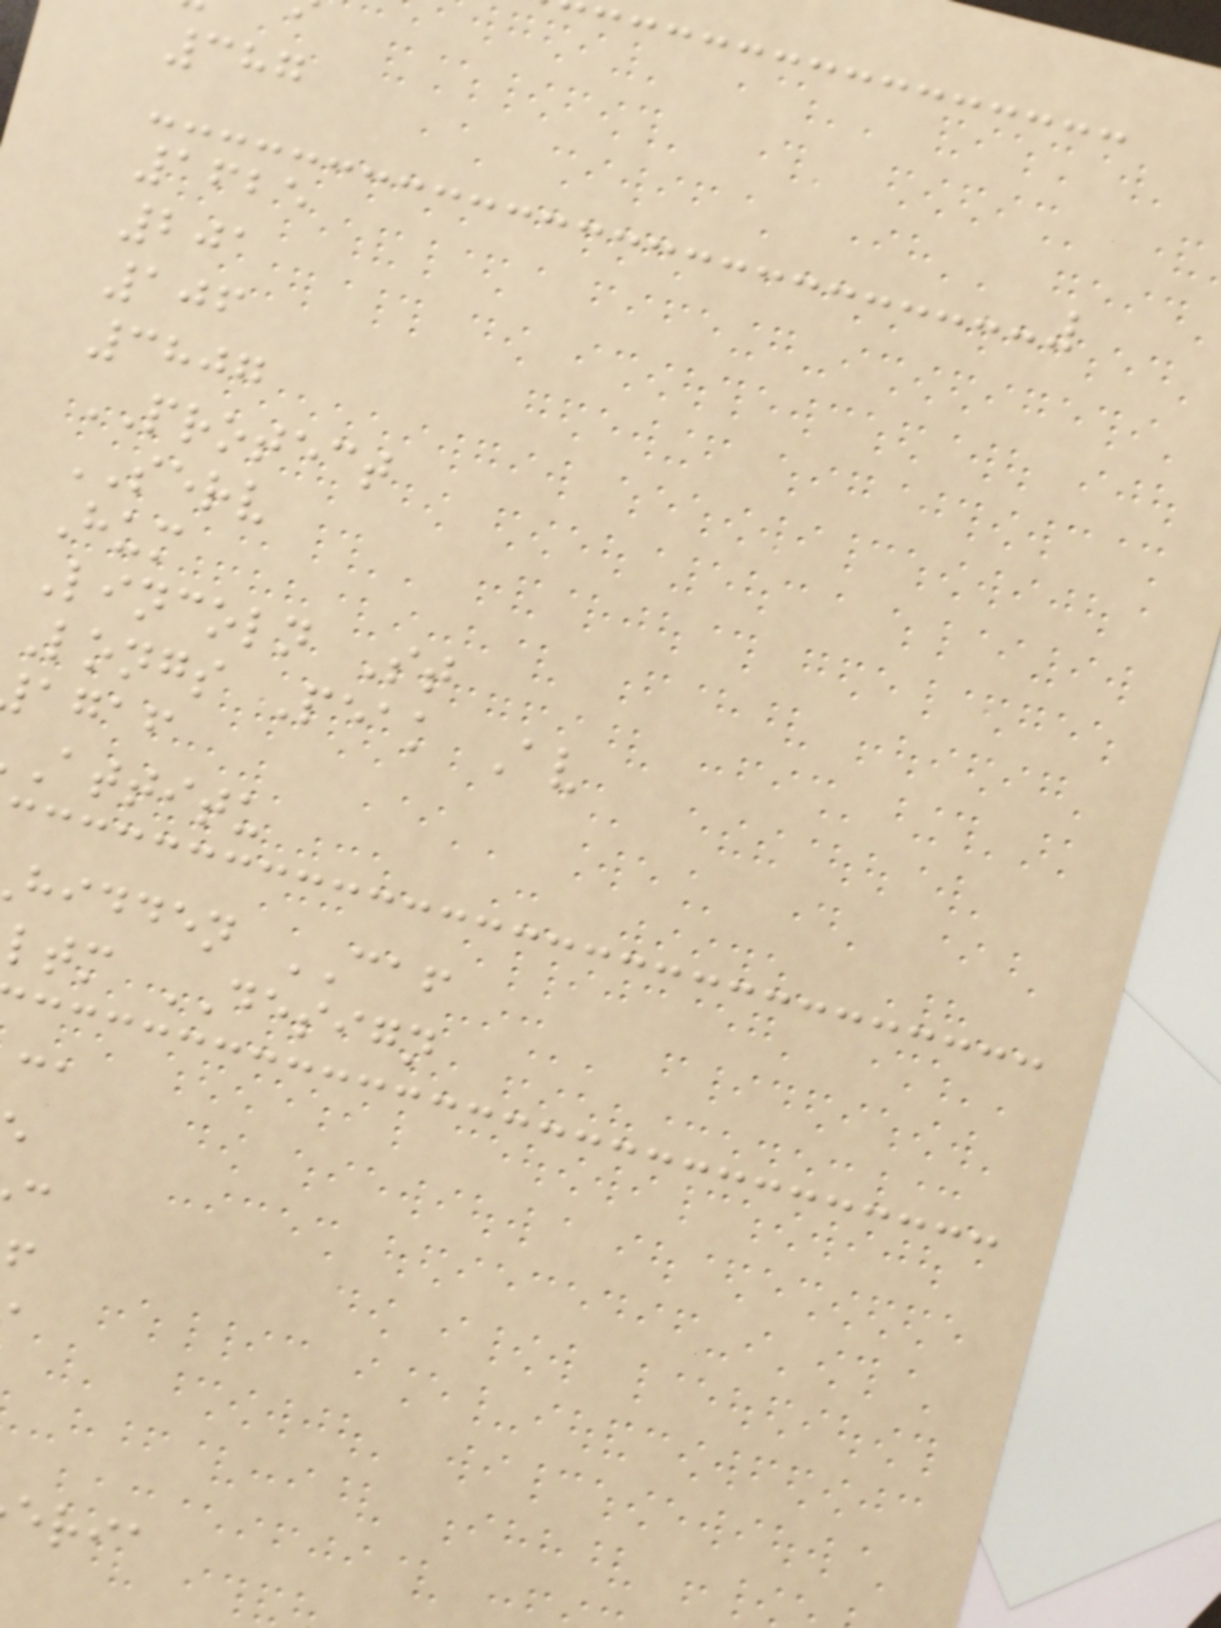387
1625
201
106
3807
PROTECT
SERV
Hum
Lincoln St
Longs Peak Av
agaf
attitu
hidden CAF
ltm DESIGN
eria
